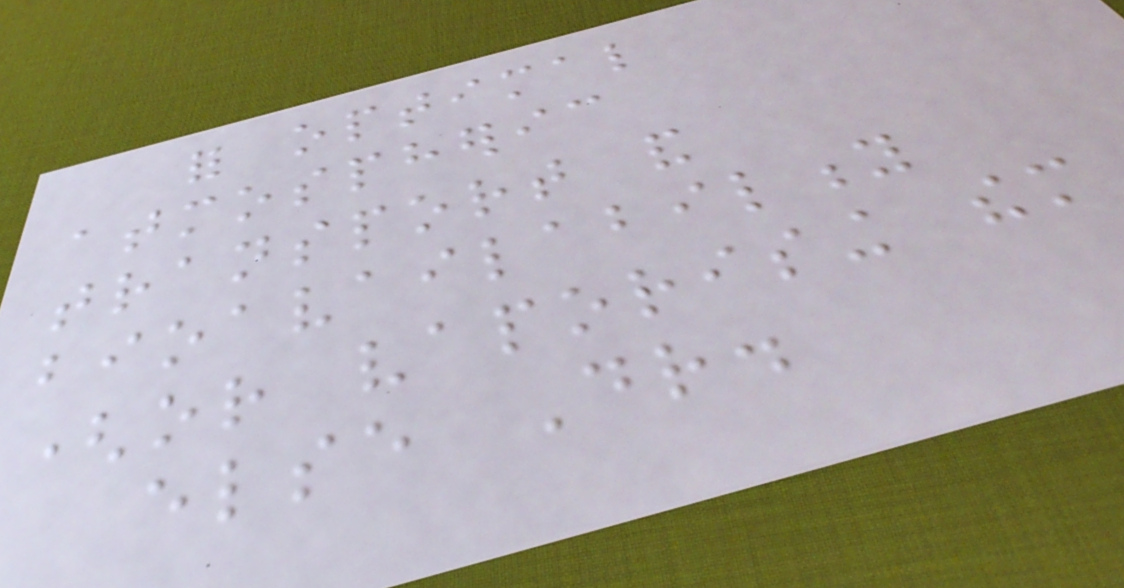for optimal
atmospheric
transport and
bioavailability
(or vaporising them
else Dr.
